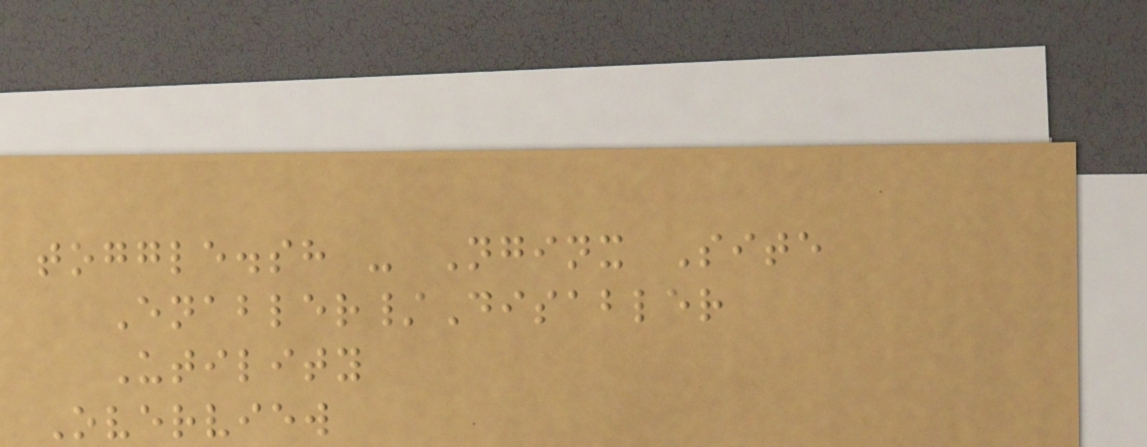toggle.sh - Nginx Site
Enabler/Disabler
Utility
Overview
